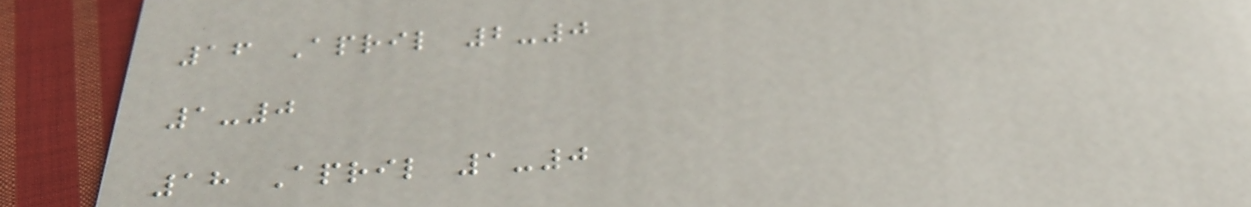16 April 2-0
1-0
18 April 1-0
